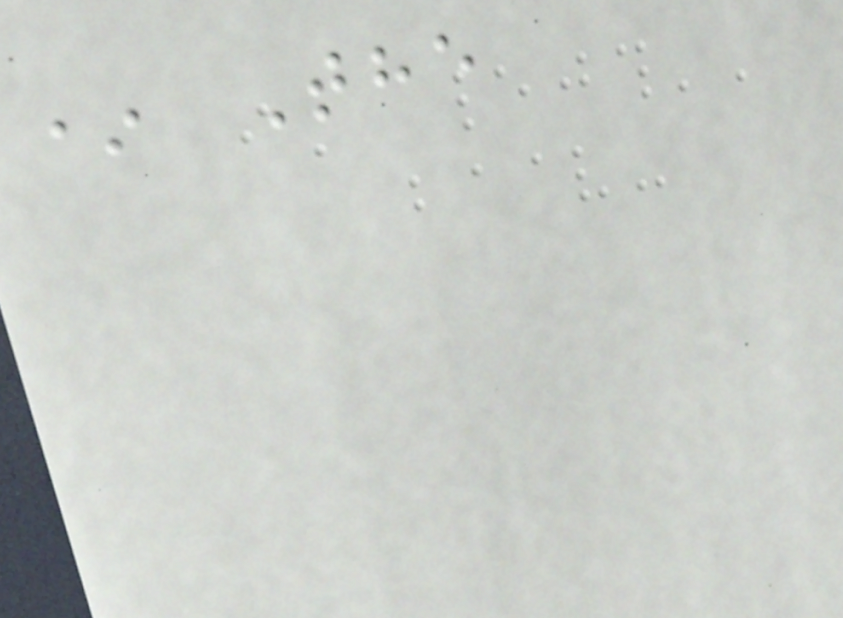* The
